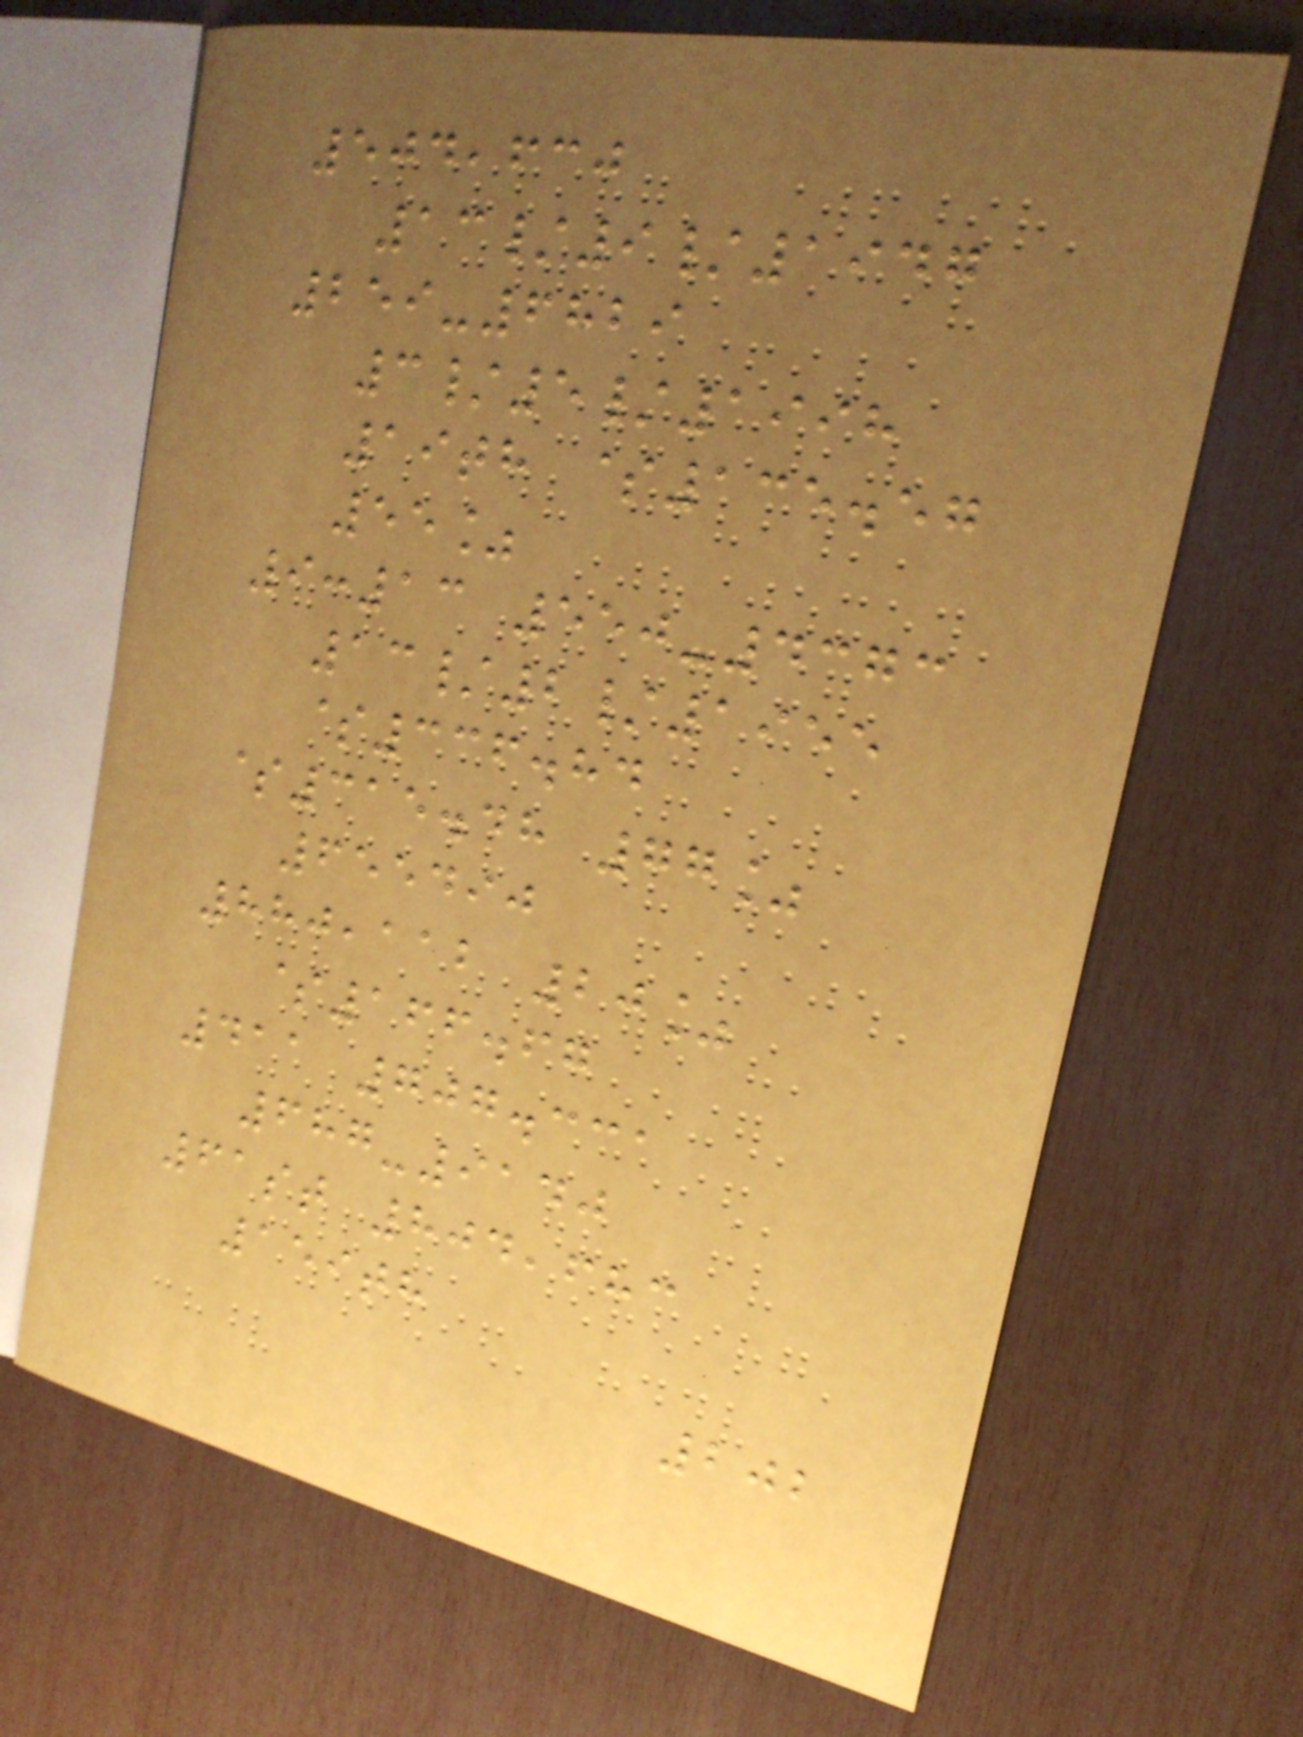504,630
13/9/1947
259-6829
3/5/1998
19th $135.57
55%
9:13 550-4373
13/2/1955
$336.84
$315.48 77%
655490
880,112 20%
$166.67
411 707.331
687-9140
61st 804,683
159th
202
